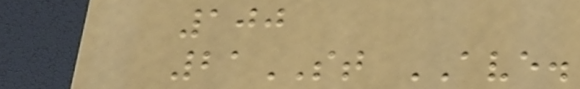100
21ST AVE.
